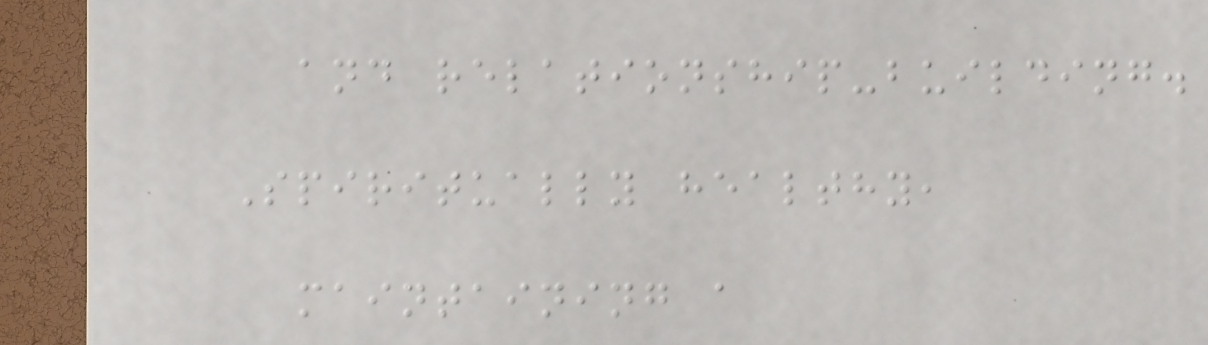and relationship-building.
Spiritually healthy,
maintaining a
